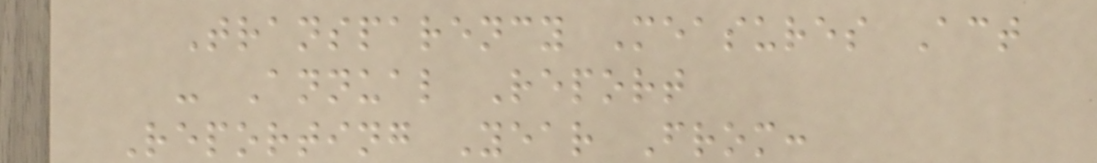Transparency Measures Act
- Annual Report
Reporting Year From:
